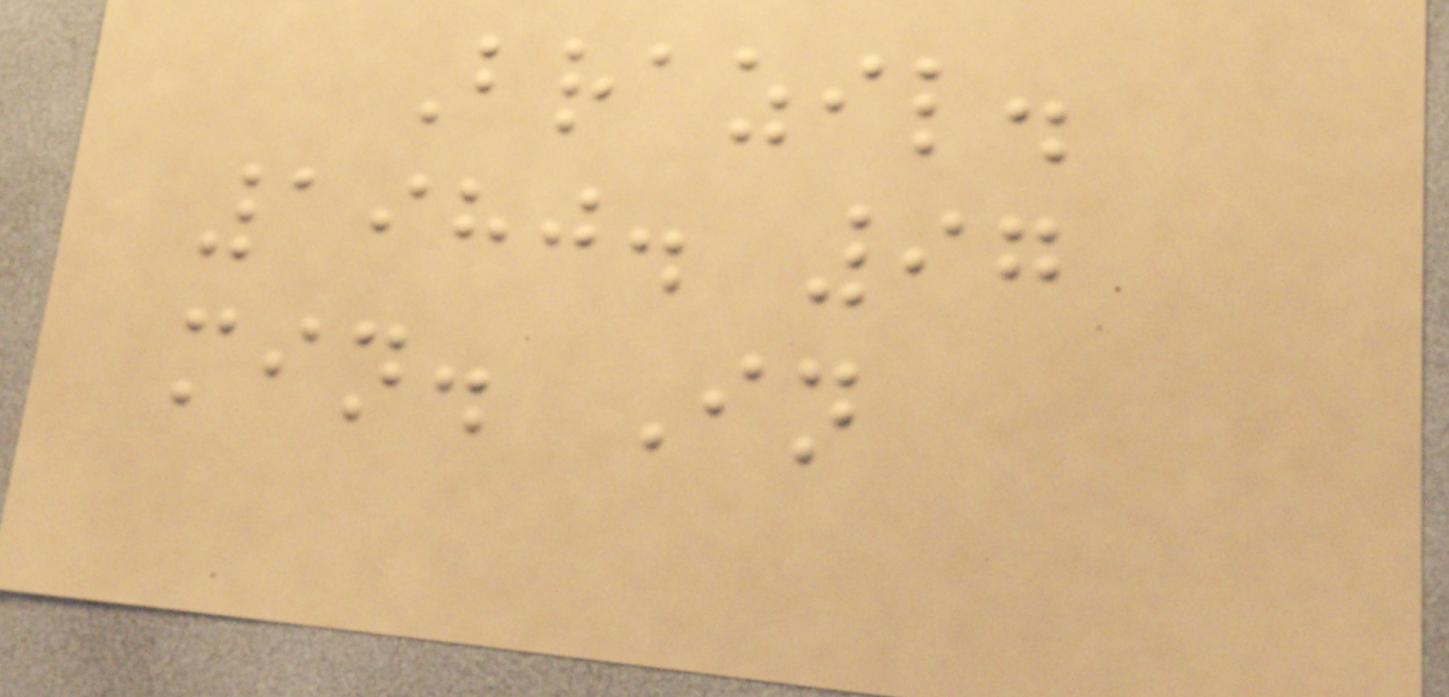Brazil.
1980. 97
min. In
